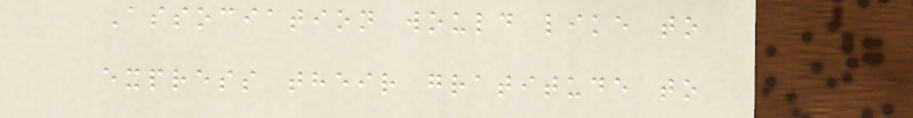Association would like to
express their gratitude to
